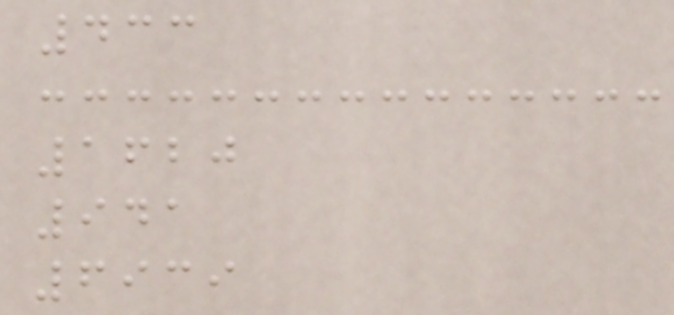433
1620
941
6939
